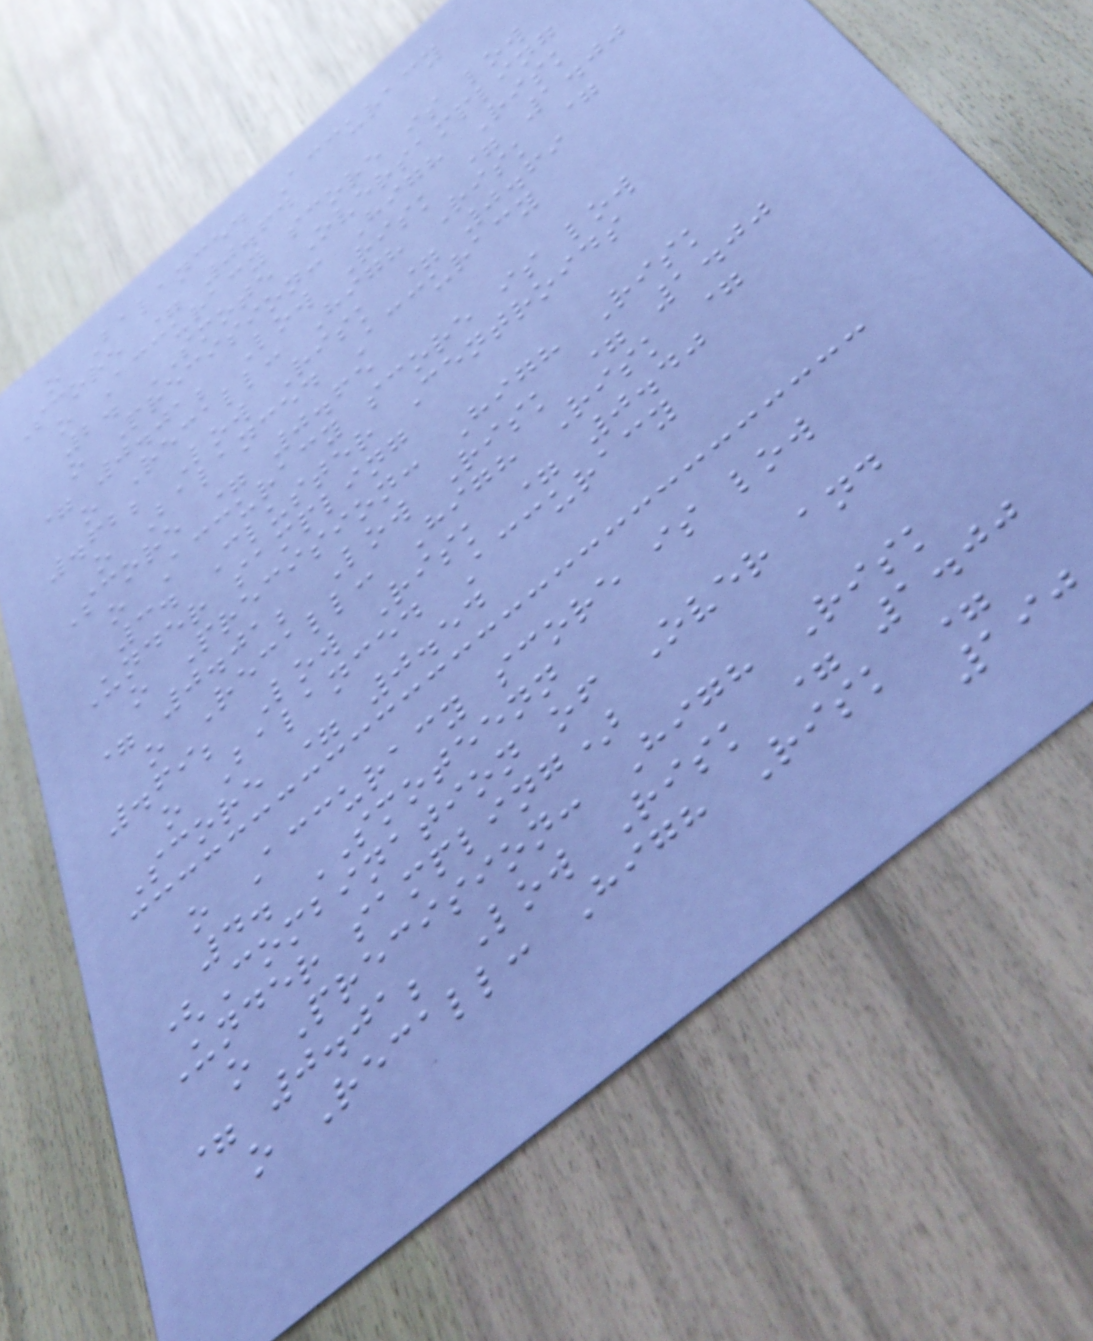o Balanced Accuracy
Score = 0.64
o Accuracy score is low
2. SMOTE Oversampling
o Precision: High Risk
= 0.01; Low Risk = 1.00
o Recall: High Risk =
.62; Low Risk = 0.69
o Balanced Accuracy
Score = 0.65
o Accuracy score is low
3. Cluster Centroids
Under sampling
o Precision: High Risk
= 0.01; Low Risk = 1.00
o Recall: High Risk =
.69; Low Risk = 0.40
o Balanced Accuracy
Score = 0.54
o Accuracy score is low
4. SMOTEENN
(Combination of Over and
Under sampling)
o Precision: High Risk
= 0.01; Low Risk = 1.00
o Recall: High Risk =
190
